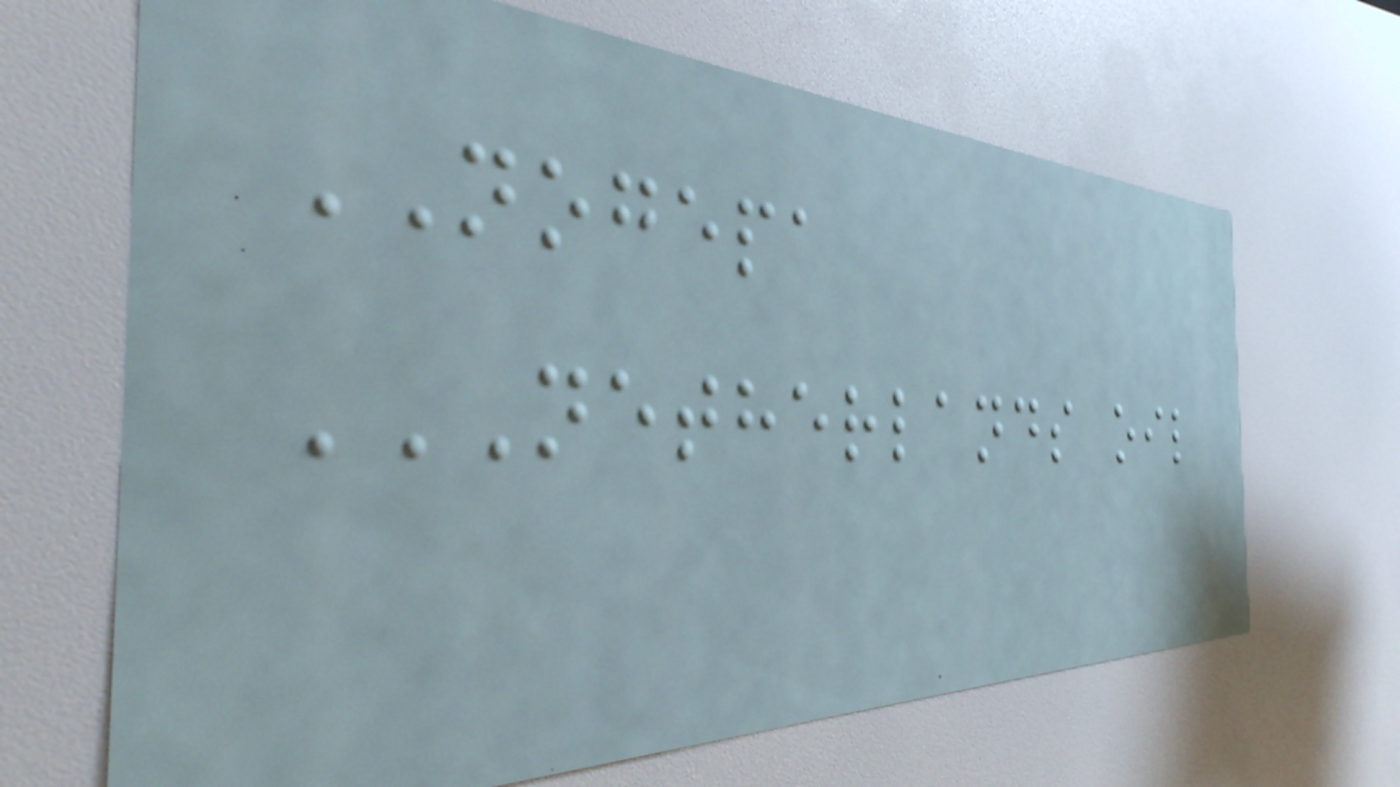NOGEPA
NETHERLANDS OIL
